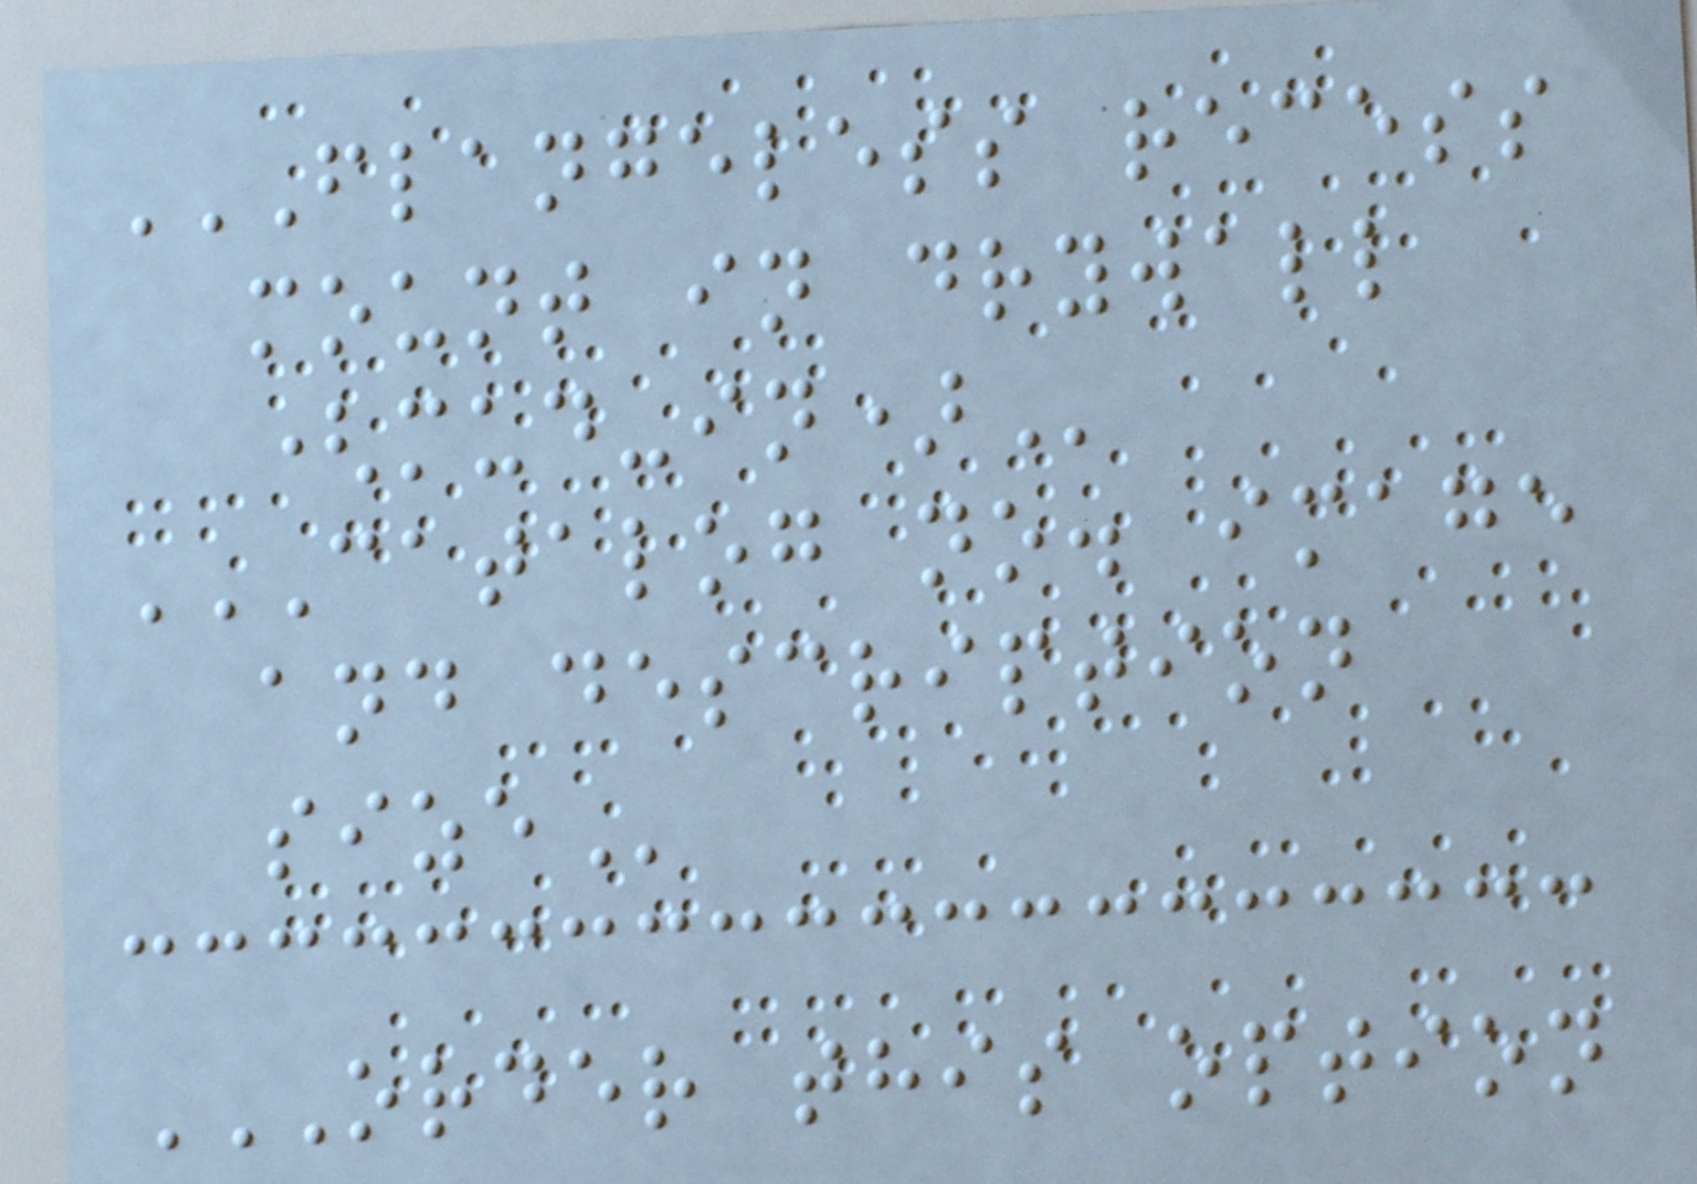FLANGELESS RECESS
MOUNT IN DRYWALL
(MUD-IN)
CATALOG NO. IMAGE
AND DESCRIPTION
SIZE
ORDER THIS OPTION
